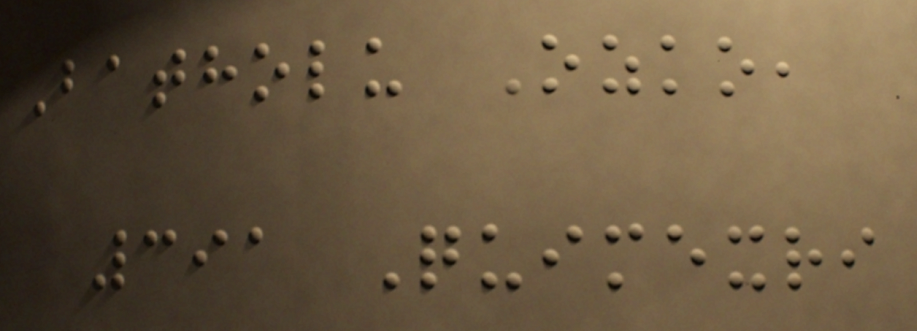Batholu Ozko,
391 Quimexri
